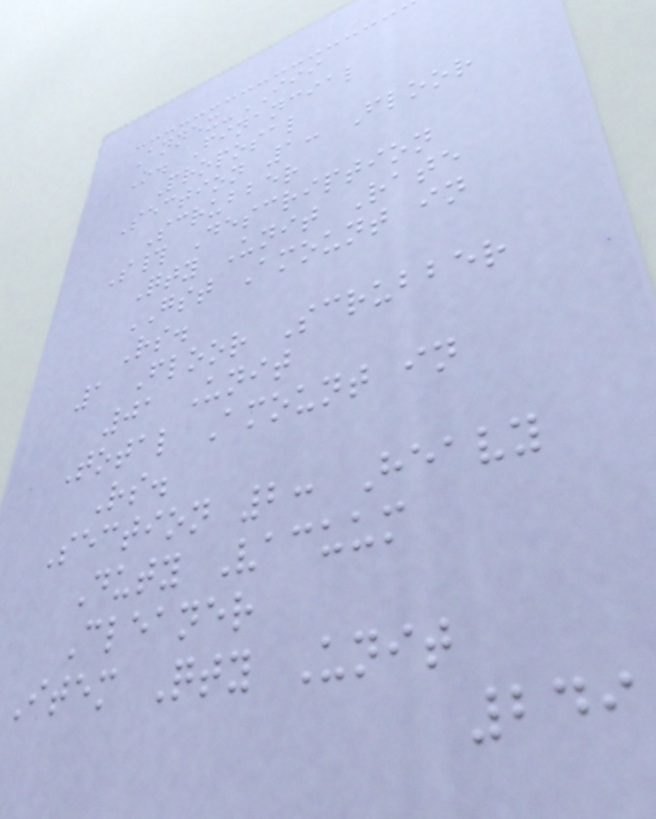Annex-III
O. Financial
Proposal
Section 1: Floor
Scrubber
S# Description
Qty Unit Rate
GST Amount in
Rs.
1 Floor Scrubber
01 Unit
Total Amount in
Rs.
Section 2: Heavy
Duty Vacuum
Cleaner
Item Qty Unit
249
